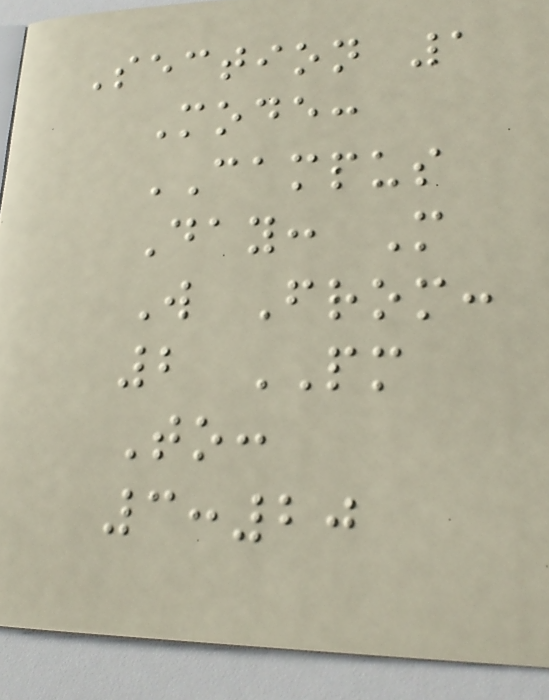Section 1
Mode:
CAMPUS
Day: M
W From:
2 PM
To:
3:20
